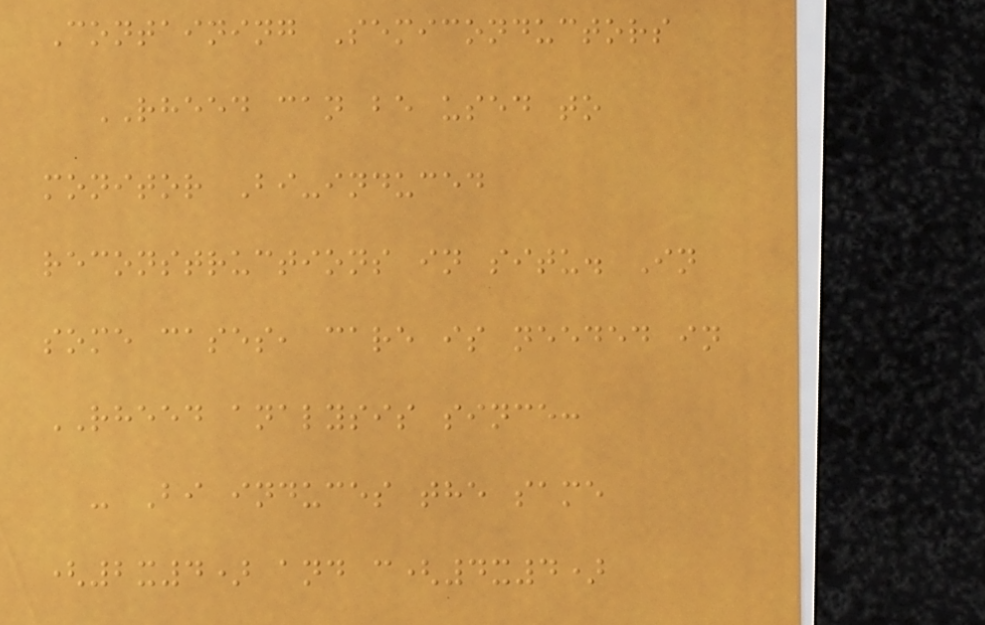Containing Semiconductors
RHEED can be used to
monitor Bi-induced
reconstructions in situ. In
some cases, care is needed in
RHEED analysis since:
- Bi induces the same
(2x4) and c(4x4)
